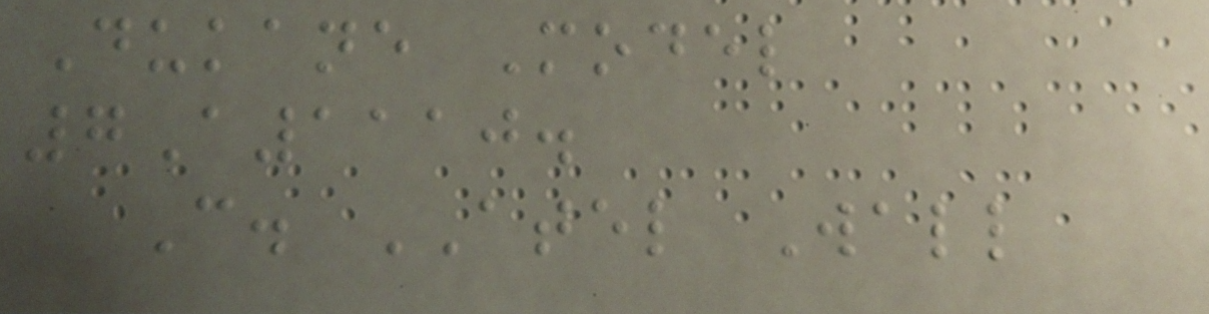Dukane Model
7A1110.
C. ATEL Wall
